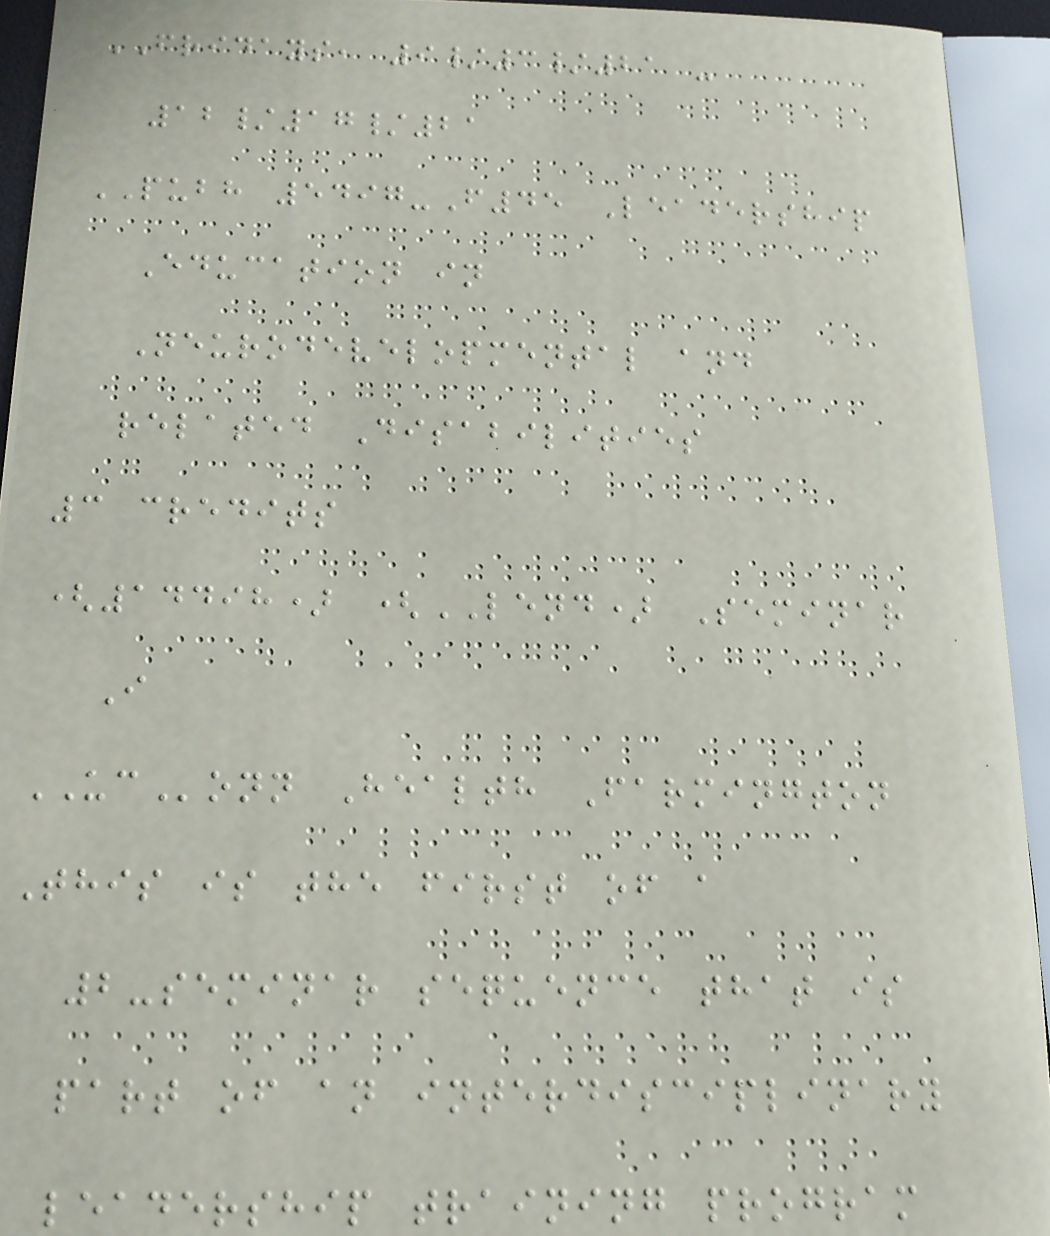FRIDAYS, 9/3/21 -
12/17/21
PUBH 5497-F45 Leadership
Education in
Neurodevelopmental and
related Disabilities
3 credits
(14498) (LEND) Seminar
I
UConn Health Farmington
This is the first of a
2-seminar sequence that is
part of an interdisciplinary
leadership training program
